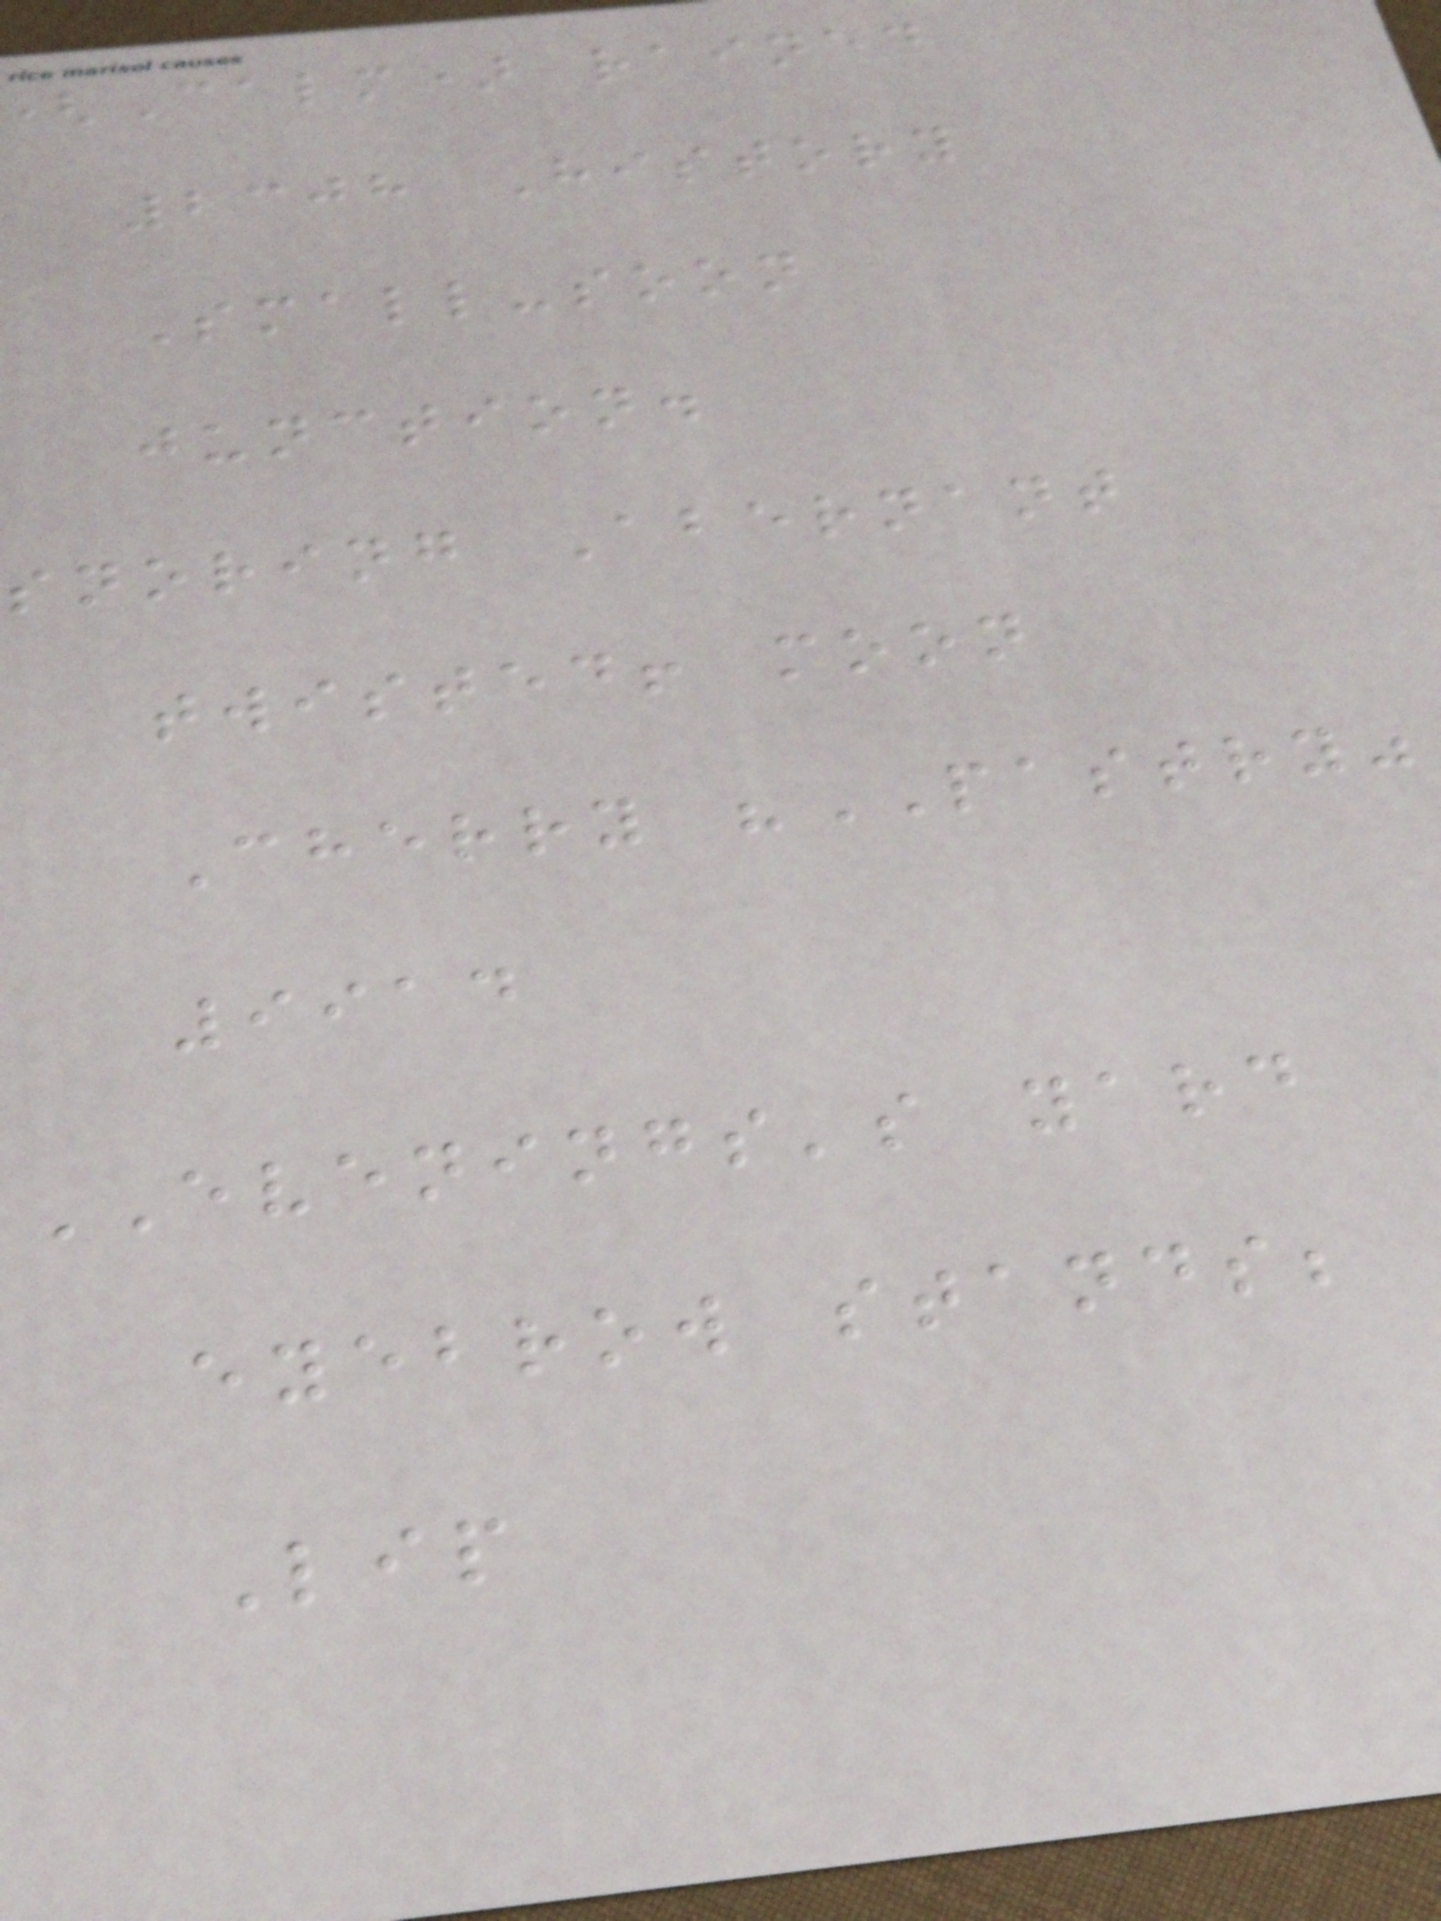Calm) rained
2308 History
Small-soon
junction.
snoring Abernant
twisted! moon
Cherry "PASTRY"
9914
EVENINGS's yard
eyebrow stands;
Lip
